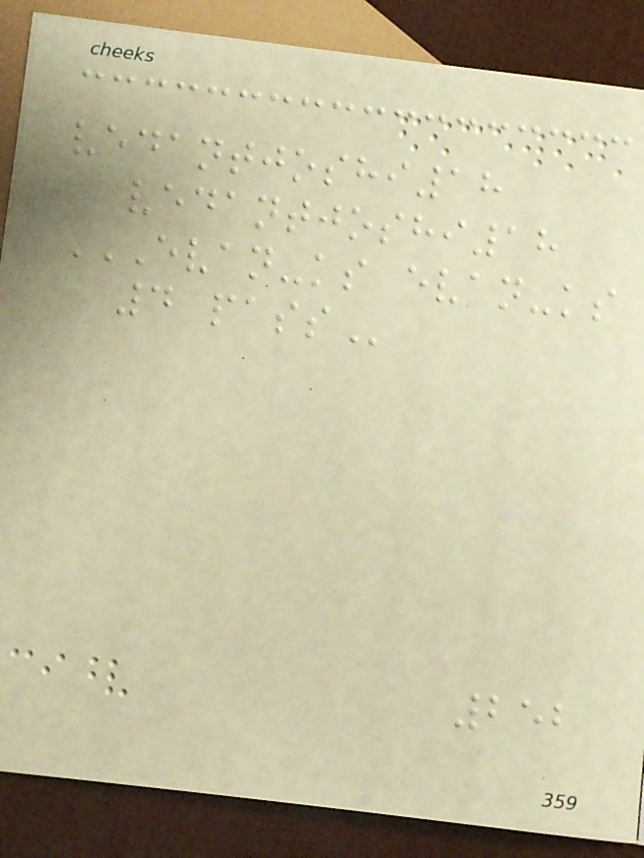vedantjoshi18
vedantjoshi18
EVAN-KS EVAN-KS
4 PASS
252
